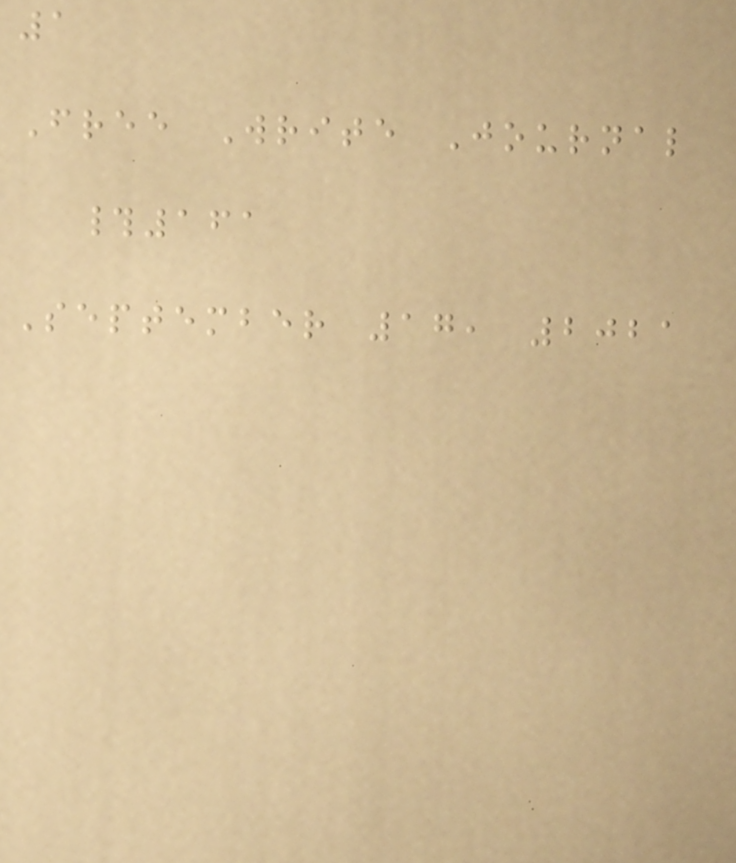1
Free Write Journal
#161
September 17, 2021
